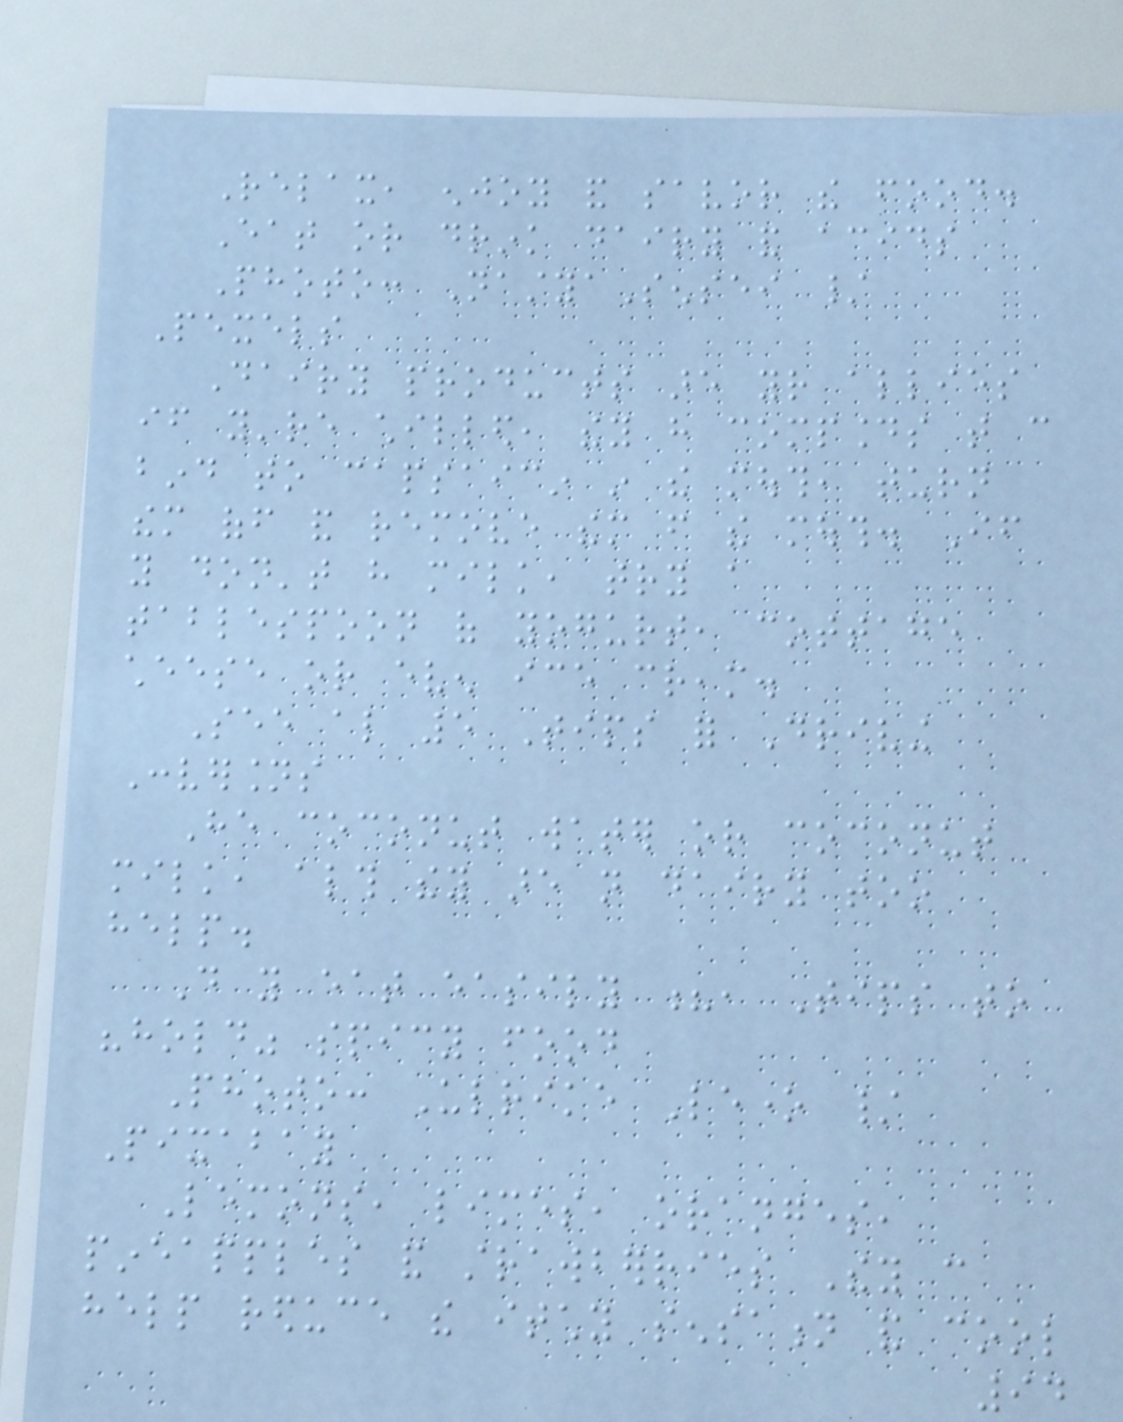Relax, enjoy and savor the food.
Eat or drink dairy and acids
Photo: NastyaSensei /
Pexels
Dairy products are your allies
if you're chilled, they have compounds that can
bind to capsaicin in the mouth, turn
them off and remove them from the mouth. If
you don't have milk, try a
tablespoon of yogurt, cottage
cheese or even ice cream.
See also 5 Tips for Driving
Conversions
He coconut water or coconut
milk, although they are not dairy too
help.
Do you eat easily ?, Tips to
"hold" spicy food
Photo: Ulrike Leone /
Pixabay
Lemons, limes, oranges,
pineapples and strawberries They can
help reduce the itchy sensation and cool
94
